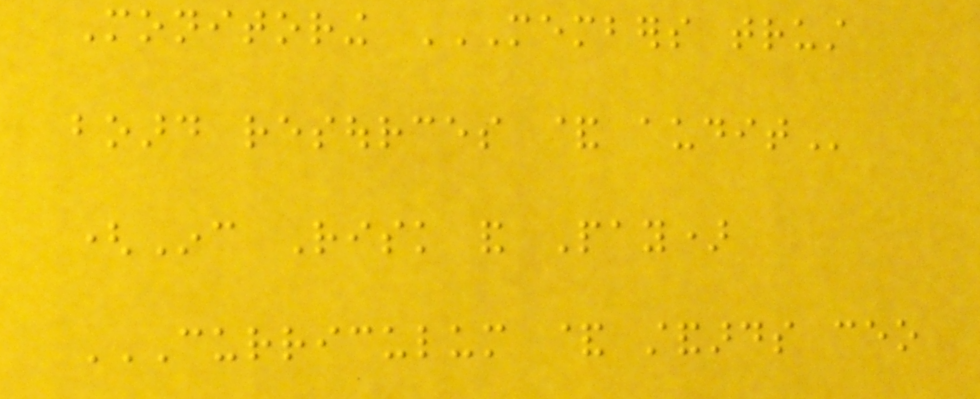Monitoring MEMBERS TRUST
BOARD RESOURCES & AUDIT
(Inc Risk and Pay)
CURRICULUM & STANDARDS CEO
